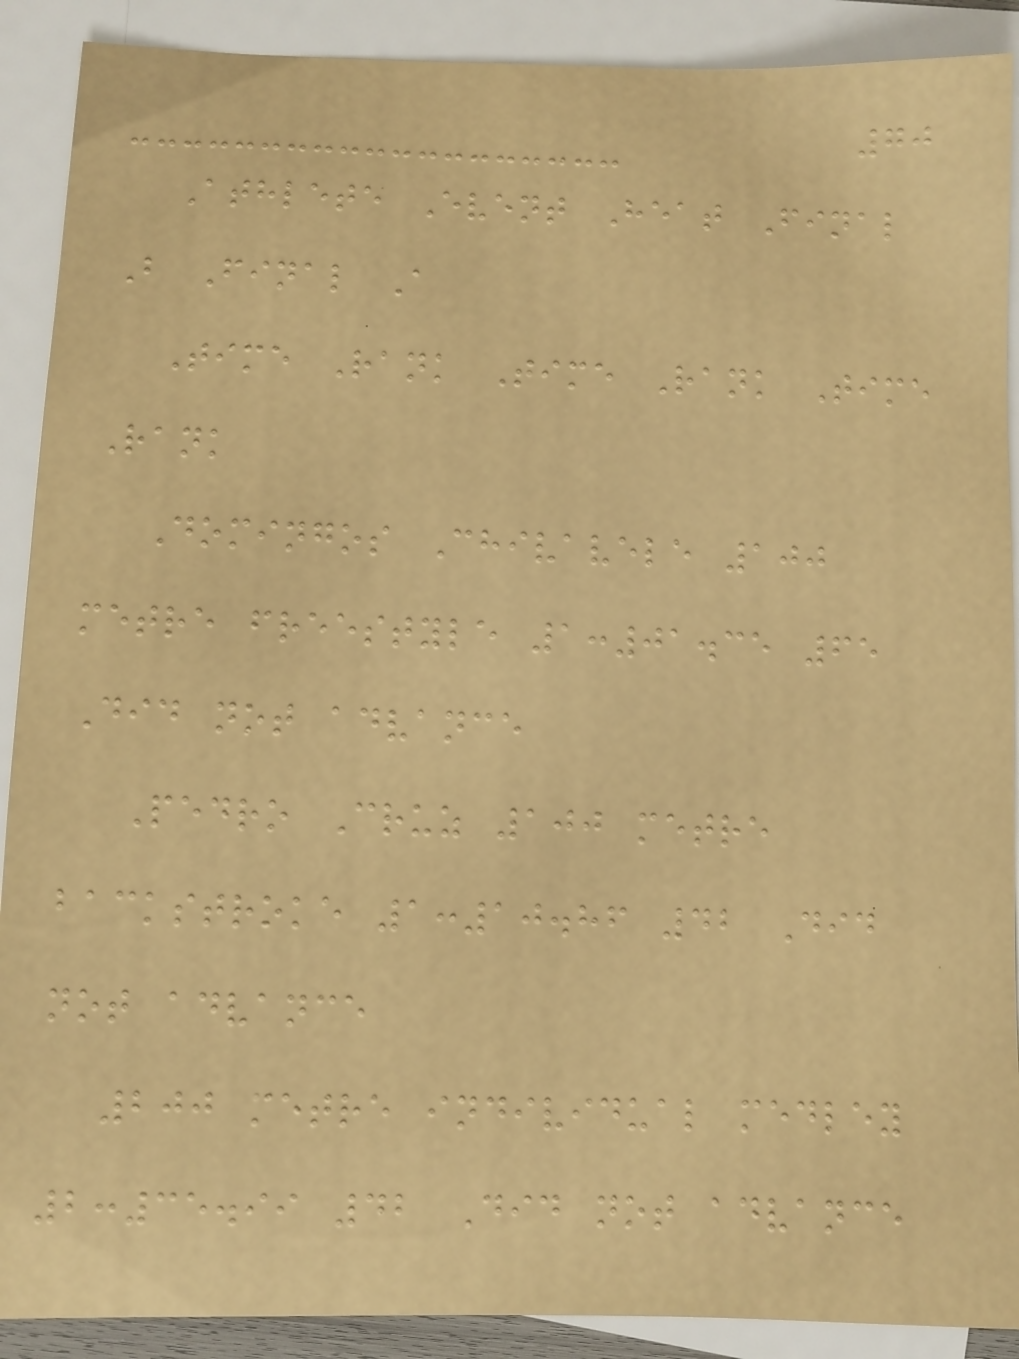70
Athlete Event Heat Final
B Final A
Time Rank Time Rank Time
Rank
Domingos Chivavele 100
metre freestyle 1:01.35 65
Did not advance
Pedro Cruz 100 metre
backstroke 1:10.86 42 Did
not advance
200 metre individual medley
2:35.99 42 Did not advance
